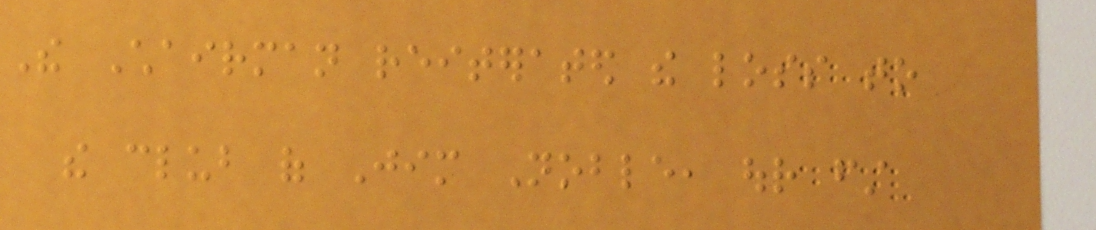The Chairman reiterated the loss to
the club of Jim Noble, our first
